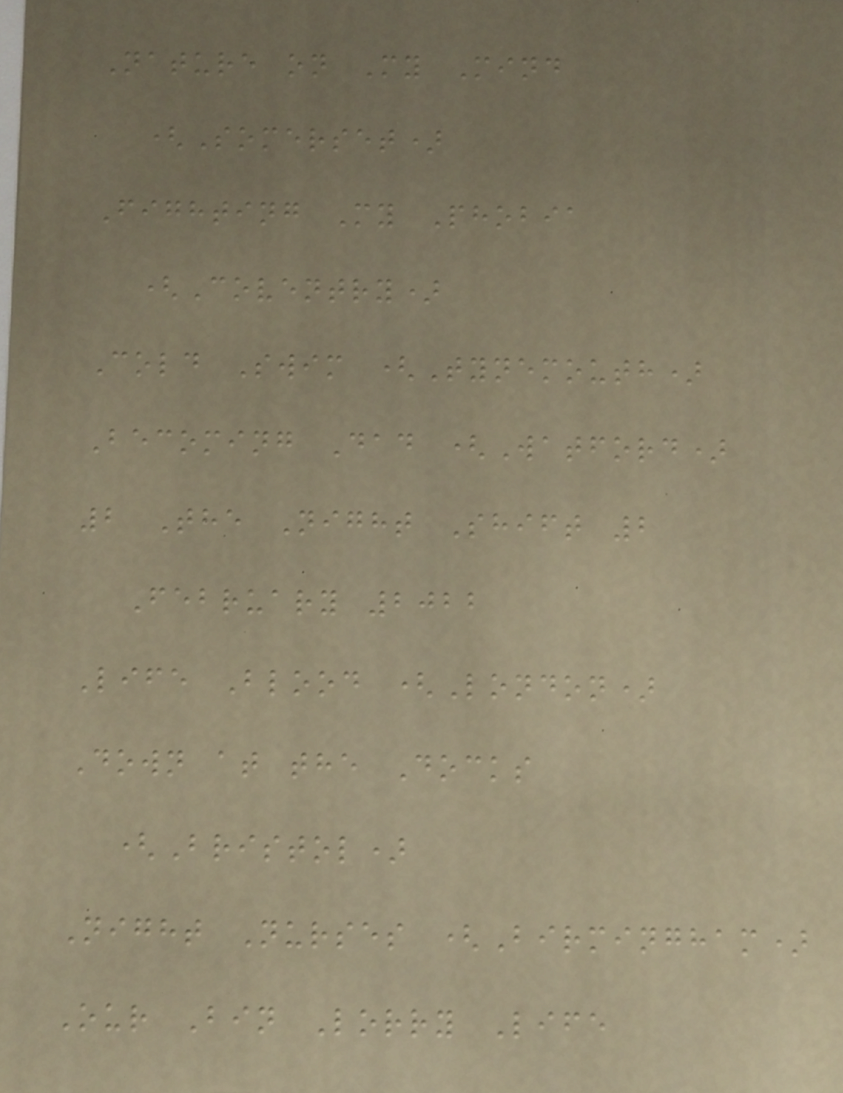Nature on My Mind
(Somerset)
Fighting My Phobia
(Coventry)
Cold Swim (Tynemouth)
Becoming Dad (Watford)
2 The Night Shift 2
February 2022
Life Blood (London)
Down at the Docks
(Bristol)
Night Nurses (Birmingham)
Our Bin Lorry Life
